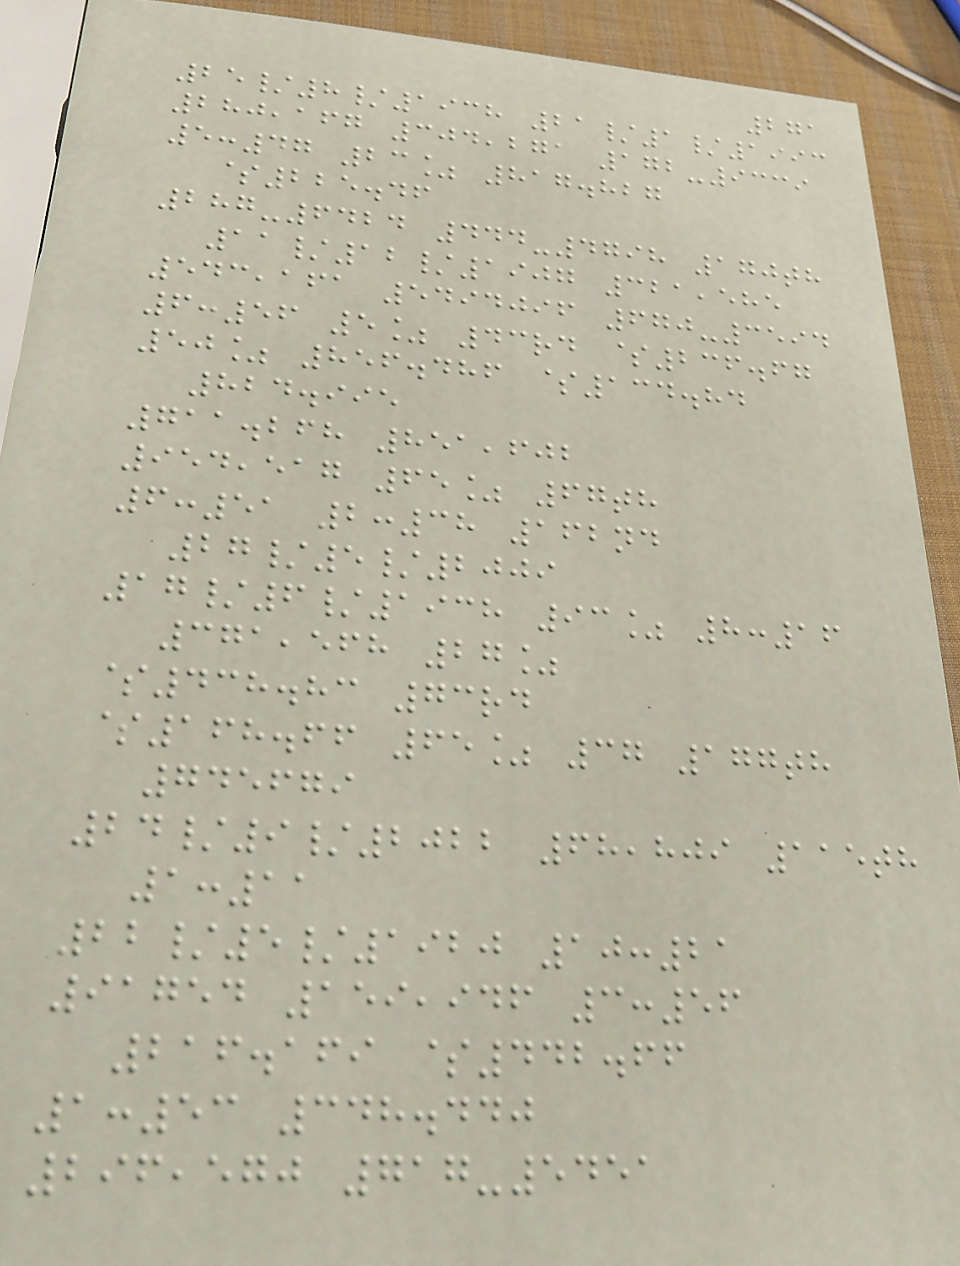271
25/8/1938 21/1/1993
280,167 304,271 172-9339
5:47 23% 817.827
$225.46
287-6424 444-4798 170th
11/12/1907 321,585
543,161 5494096 670-3594
6:56 5% 43rd $236.67
50% 856.486 $134.84
824.995
711.268 851,602
954,517 65% 67th
6:51 2:38 162nd
27/5/2009
17/6/1938 93% 8:16
371,568 27%
$438.83 73rd
$168.66 65% 37 177th
745679
24/9/2022 68,809 115th
1:11
22/5/1920 10:21
91754 159,946 3:56
216.169 $442.66
1:53 348.440
296,570 717-5451
